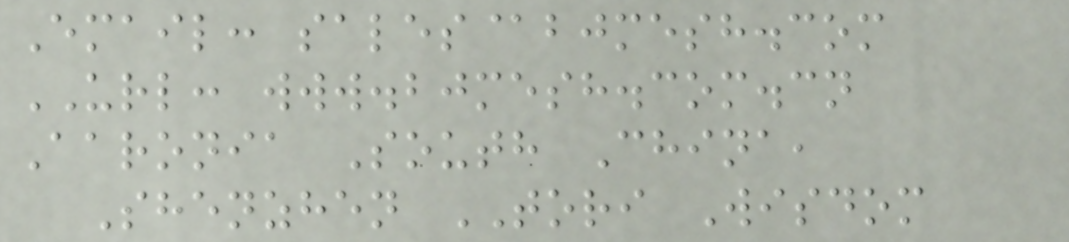Email: sales@bjmesh.com
URL: www.bjmesh.com.cn
Aaronia South China,
Shenzhen TORI Wisdom
